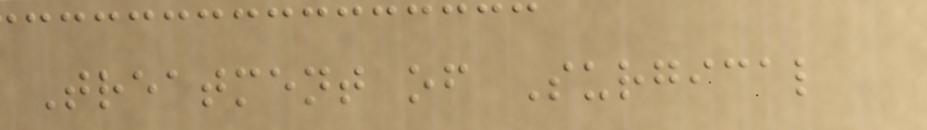Treatment of Surgical
